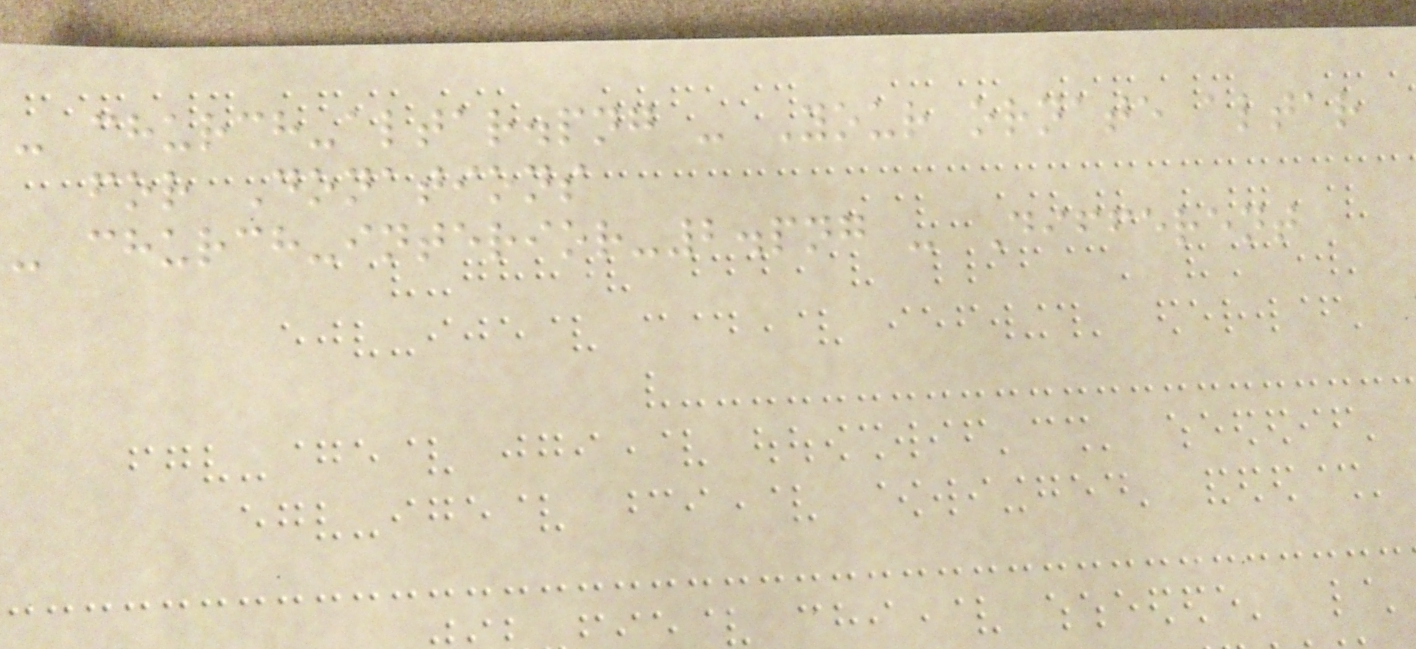- church-altar.png - Your ornate altar
for Donations
- church-interior-2.png - Different
